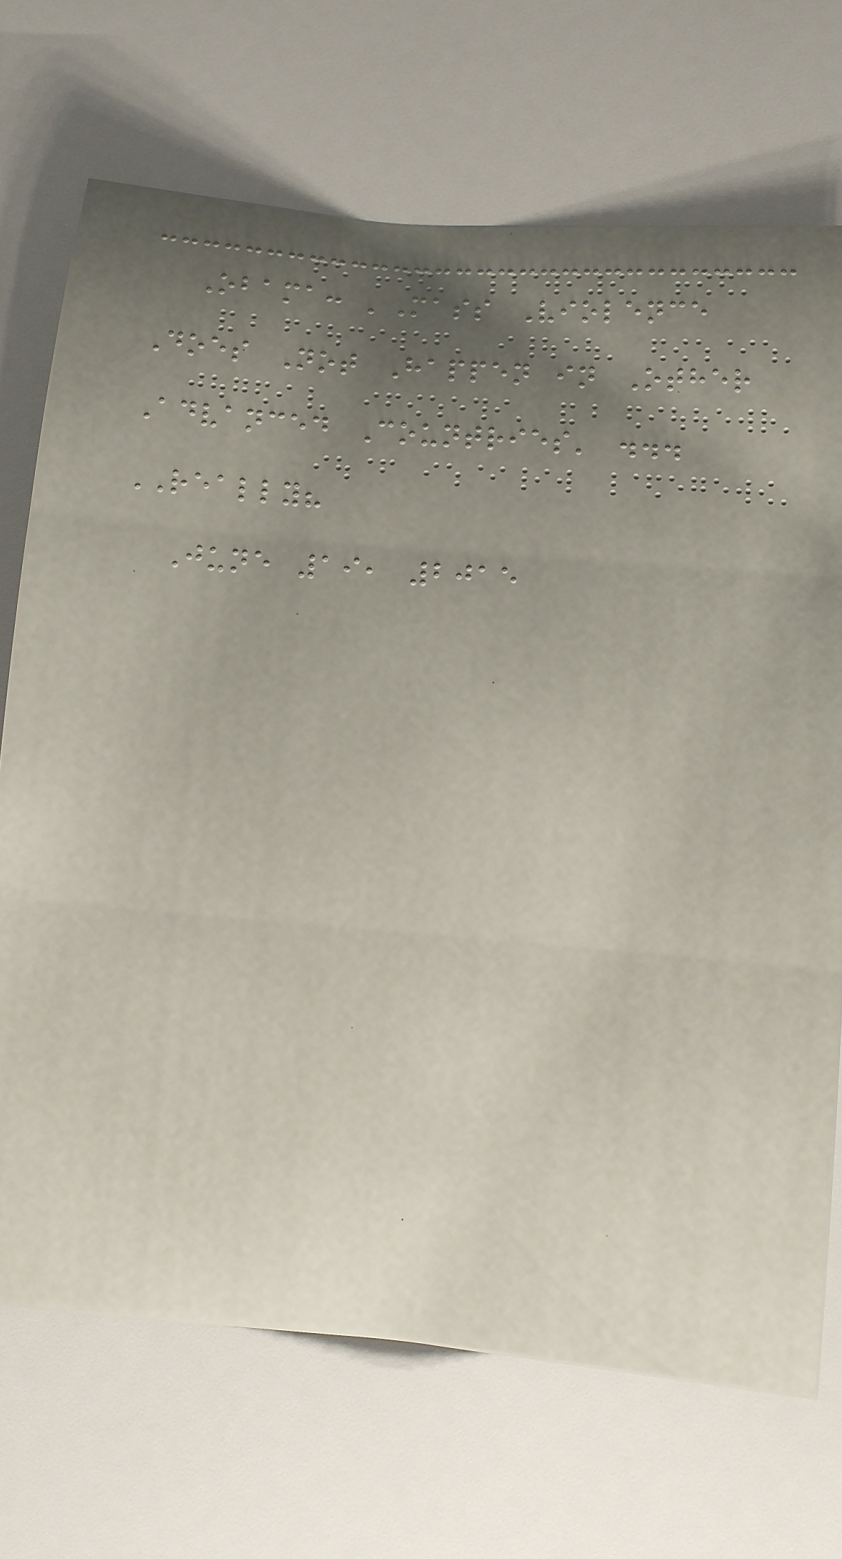Obama: 'Mass Violence
Does Not Happen in Other
Advanced Countries' ...
REALLY?
June 19, 2015
